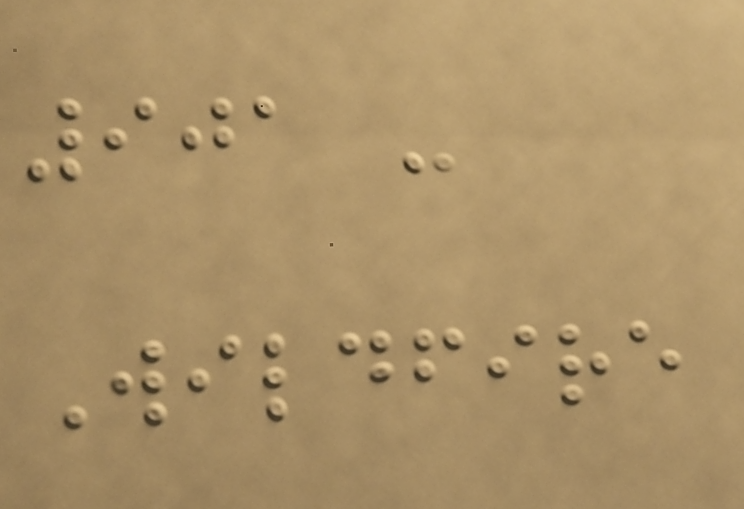901 -
Wildfire
